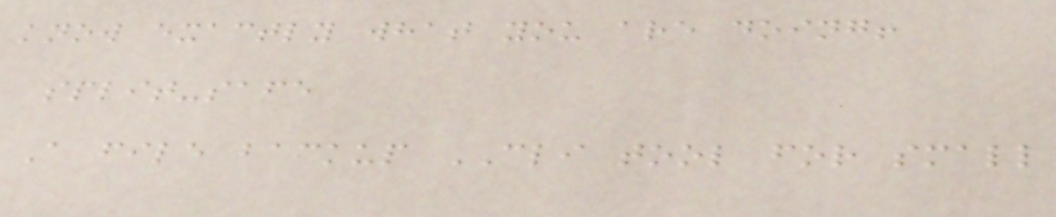know exactly what you are doing!
split-safe
A file backup CLI tool for small
